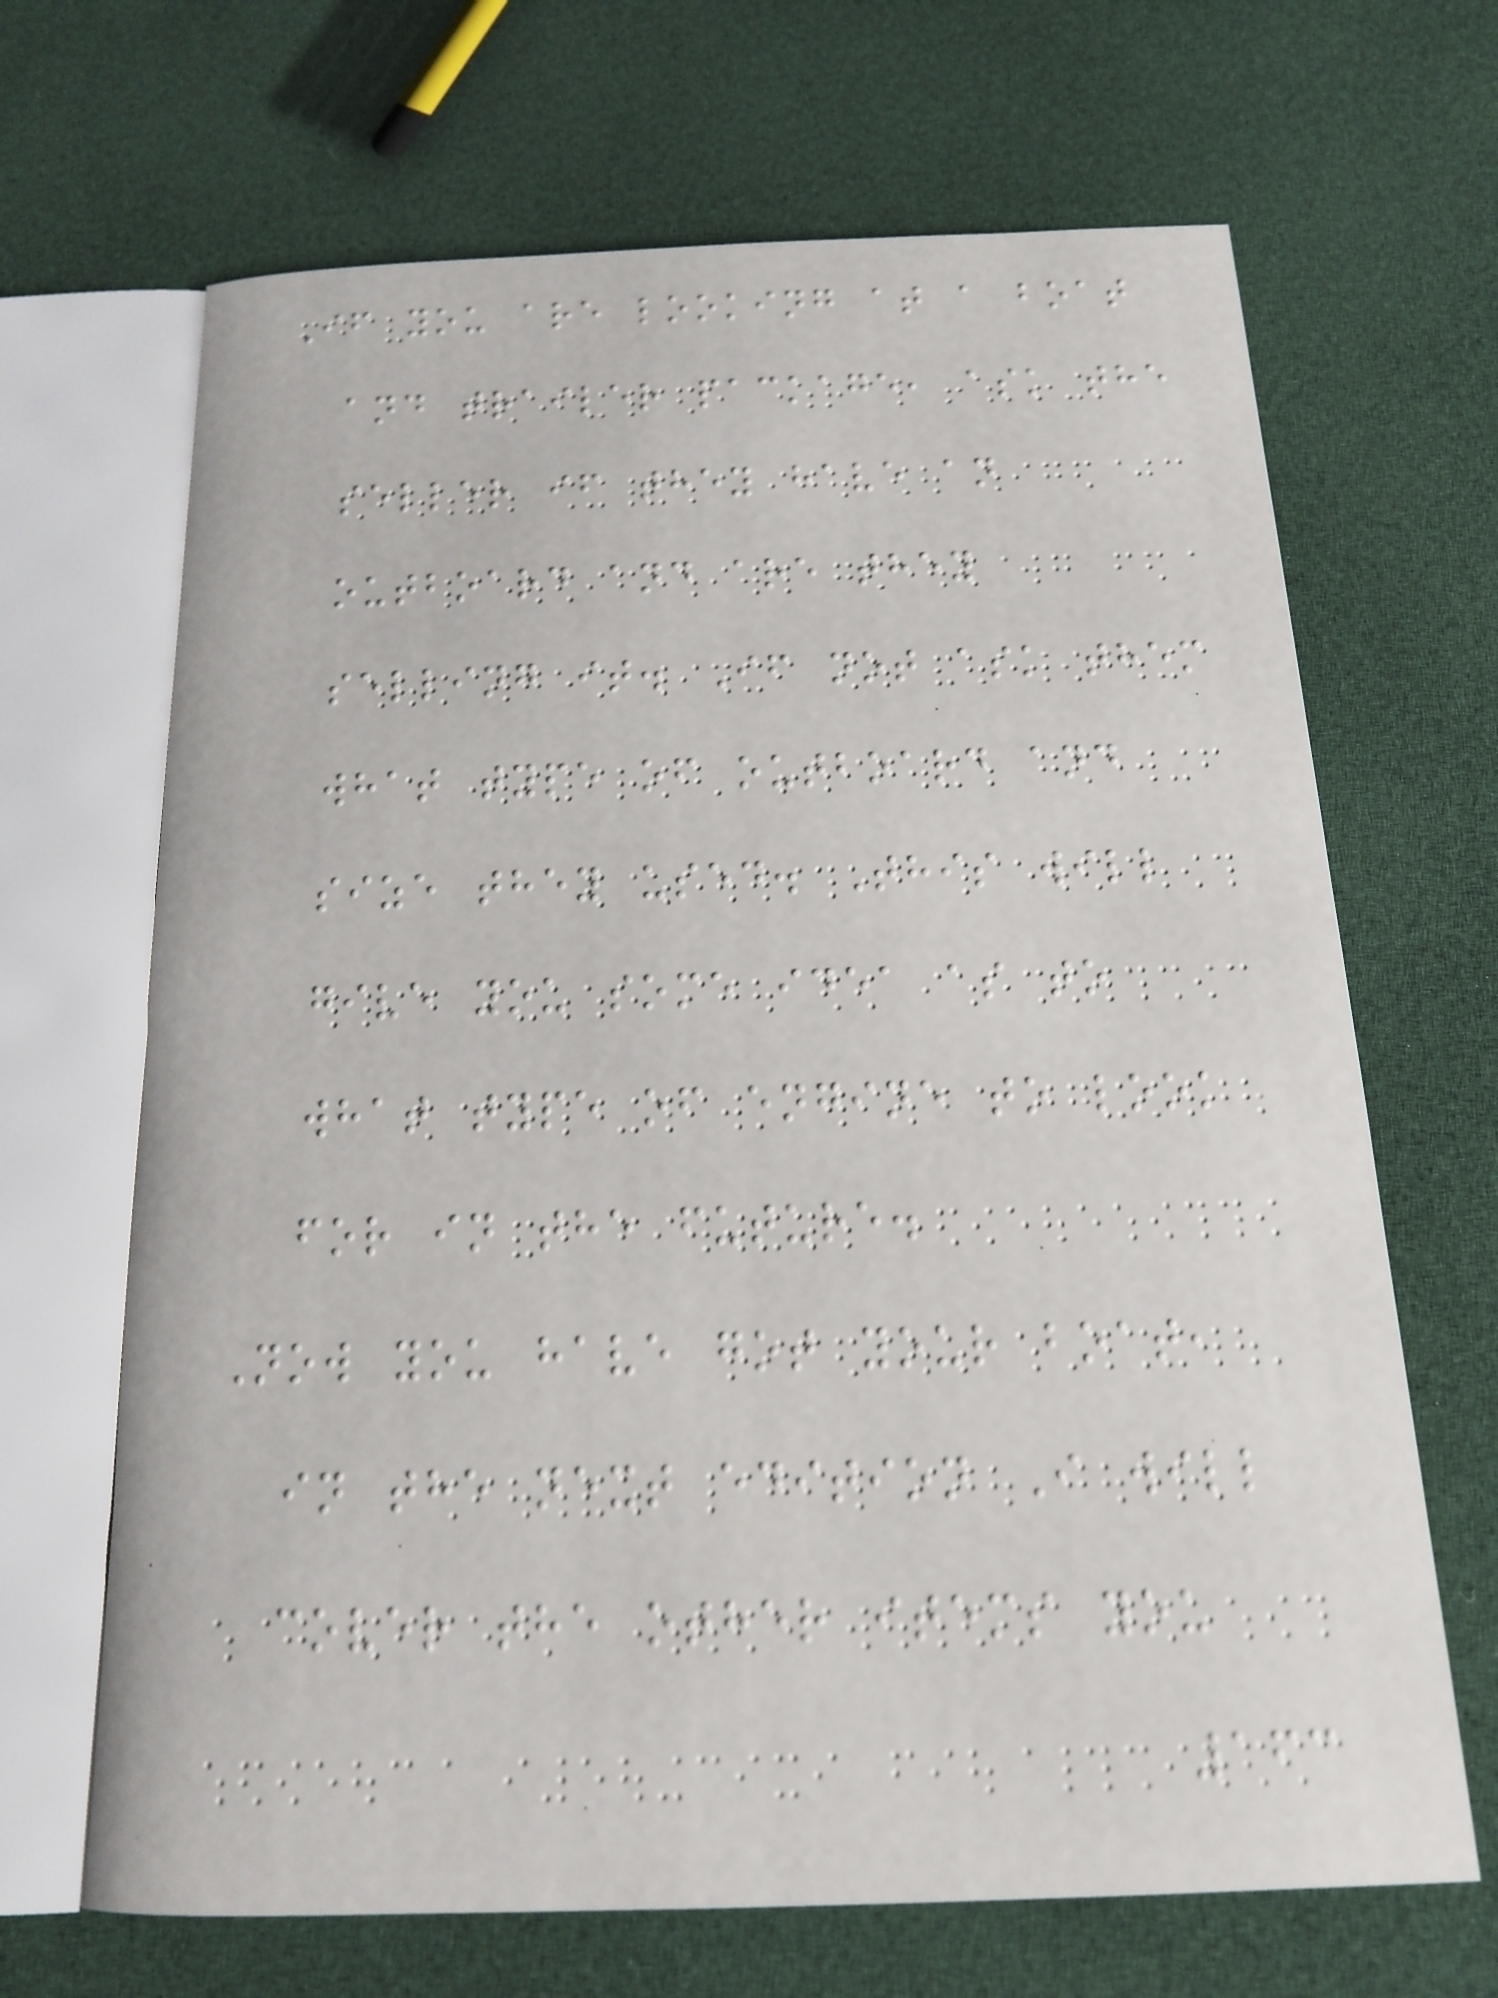If you are looking at a boat
and trailer package, ask the
seller if they have an
outboard and are they
selling it. If not ask them
what type of outboard and
size they used. This will
give you some idea as to
what type of engine to look
for in the future.
Now you have got your boat,
in the next edition I will
cover the other items you
163
